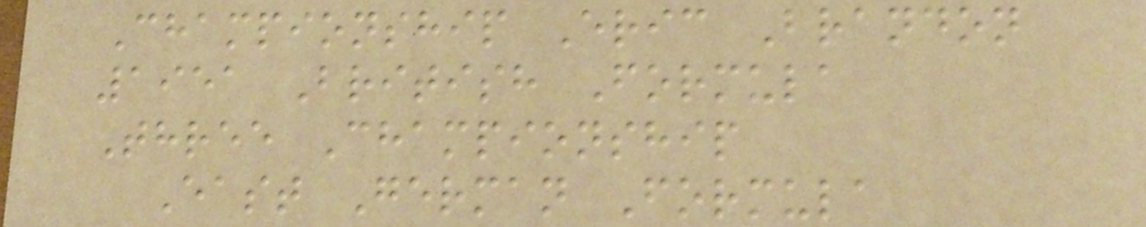Championship Eric Brandon
1951 British Formula
Three Championship
East German Formula
